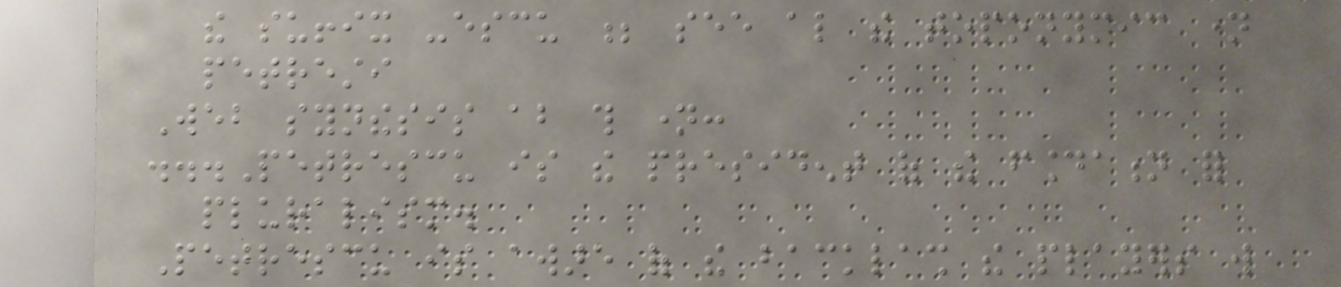the suffix -escu ; see also the toponymic name
petresti
Web synthesis about this name:
...Petrescu is the president of the foundation for
pluralism.
Petrescu is aware of the backlash the players will
